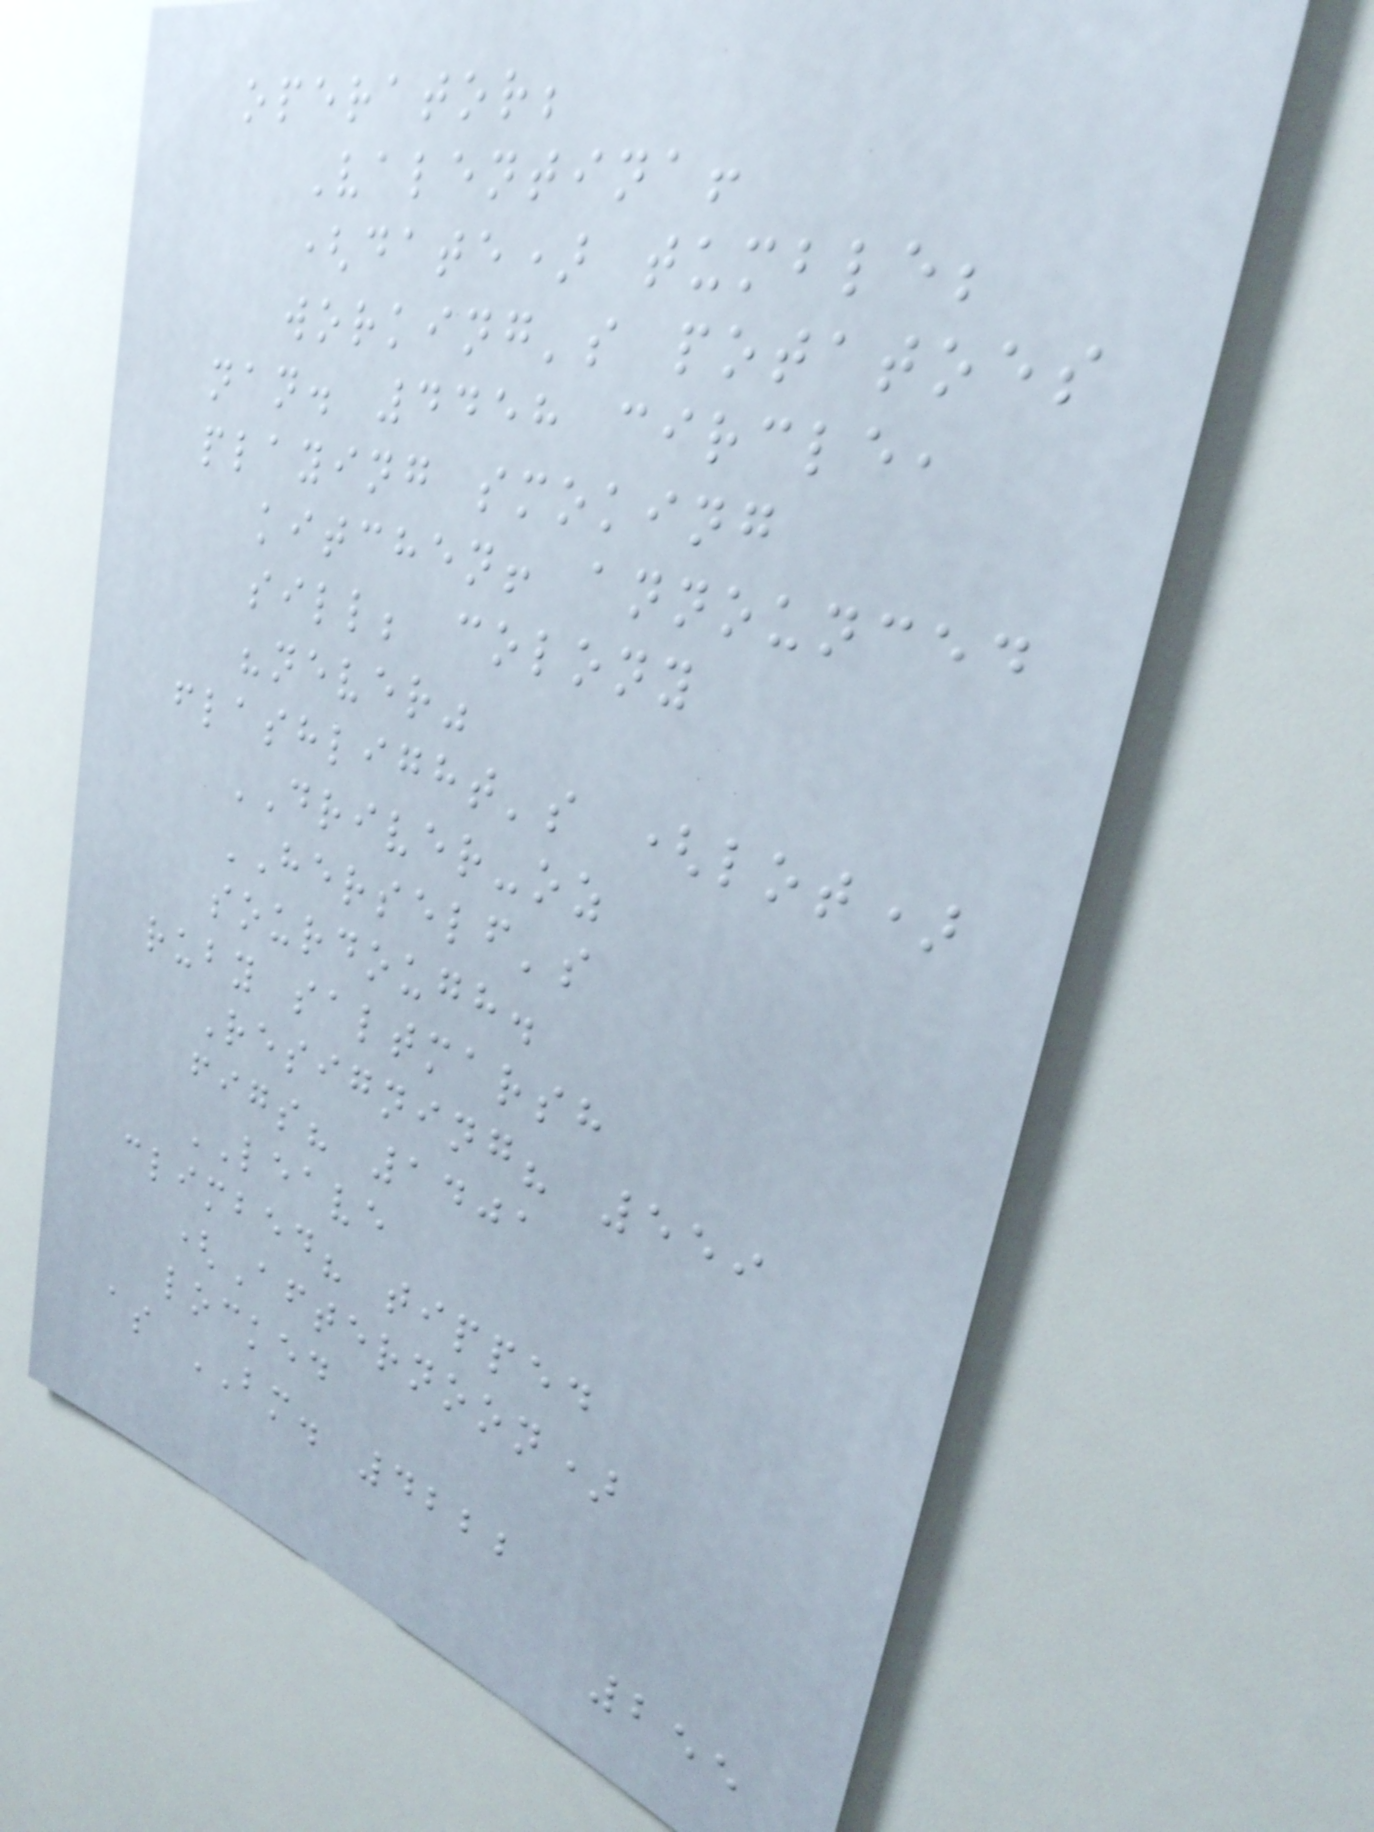operator;
Valentina!
(date) tumble;
working's potatoes
nan. 4458 circle,
playing smoking
kitchen! announced
sill; colony
"never"
flashlight's (lot)
DRIVER-oz
HERSELF's
sourdough.
ruby saltmarsh
Resigning? 559
figs? 1401
LEAVE
climbed? tipped
(Afternoon)
locked
as BM. 4222
255
